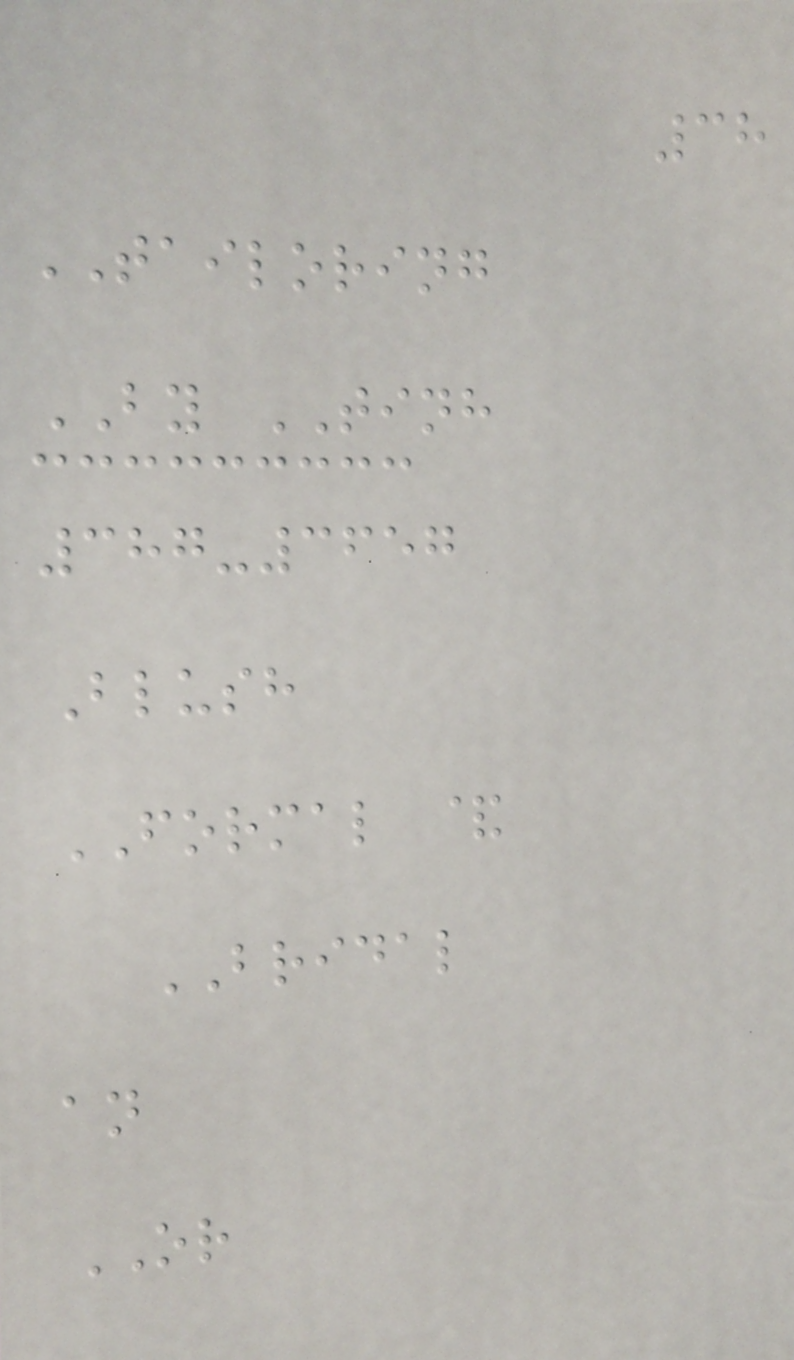38
TAILORING
BY TINH
387-3657
Blush
FORMAL &
BRIDAL
an
OR
